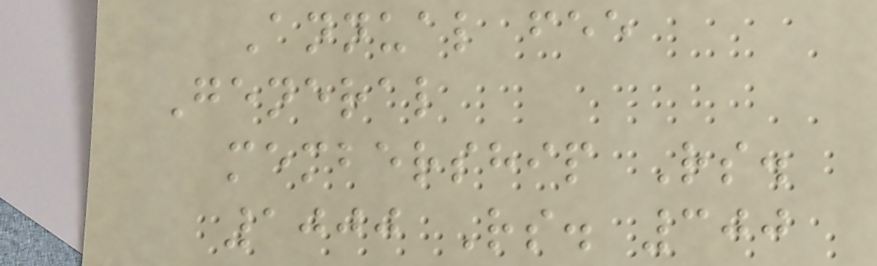Annual fee
General
membership Rs.
1000 Rs. 300
